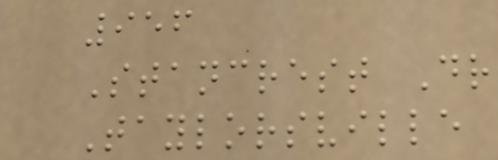956
Stancrest Dr
Taylorsville
